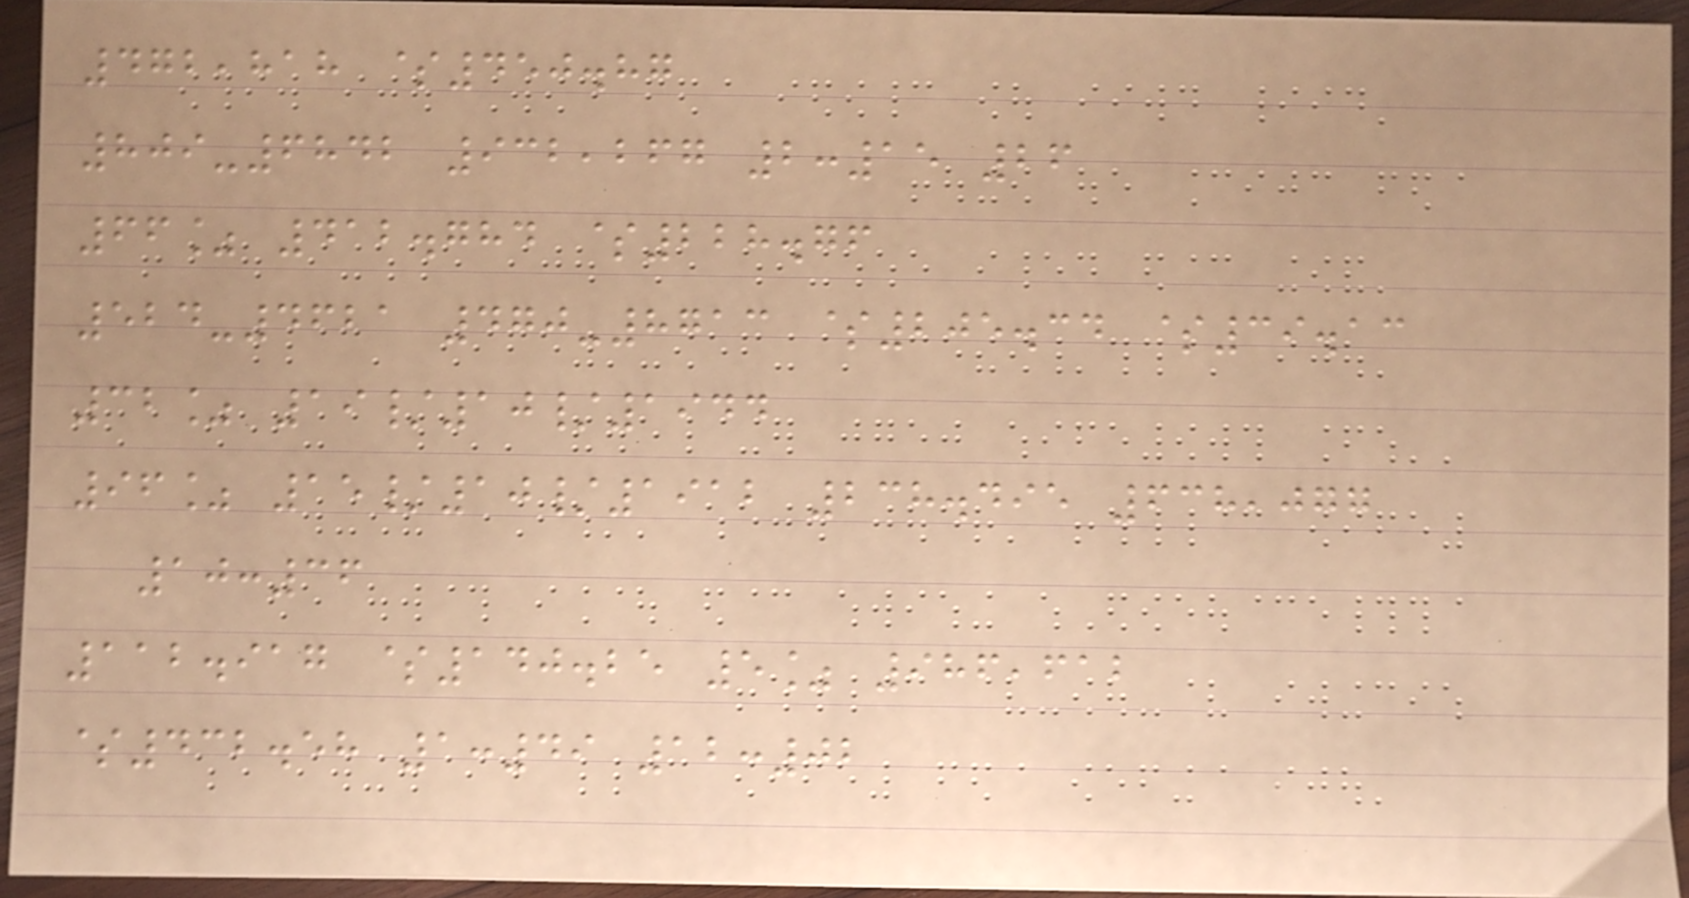472,818 $450.87
809-6842 932,267 2:15 26
66% 412.784 $228.76
524-4621 470-8713 $205.34 $39.13
32% 19/10/1944
96% 15/10/1912 238.495 638,077
10:36
112.917 $140.25 5% 986,612
$432.58 1:49 12:02
